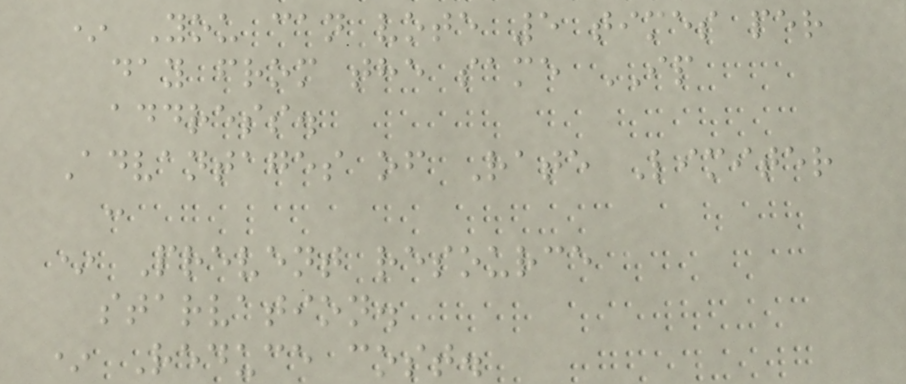* You can vote 5 times per
day from the same IP
address.
Advantages of Rate Limiter
:
* Prevent resource
starvation.
* Reduce cost.
